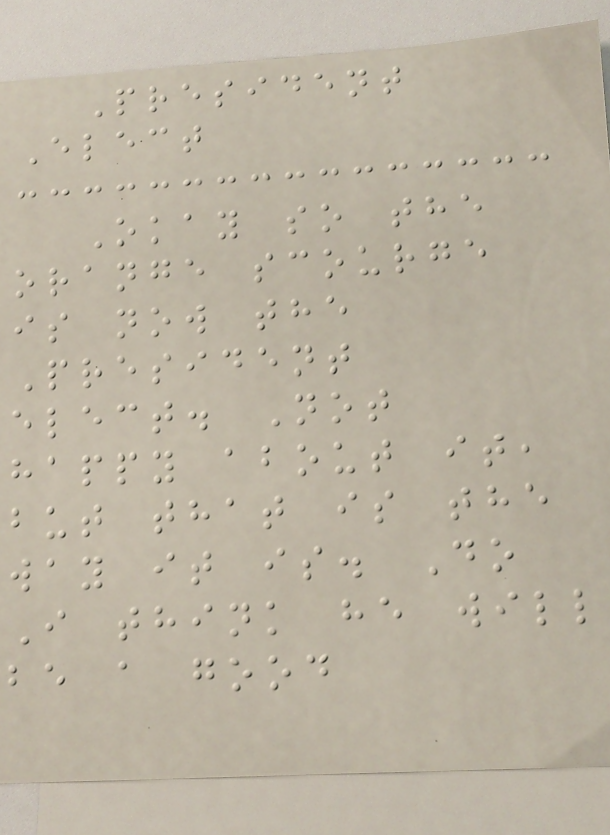President
Elect
Okay so the
orange scourge
is now the
President
elect. Not
happy about it,
but that is the
way it is. Do
I think he will
be a good
